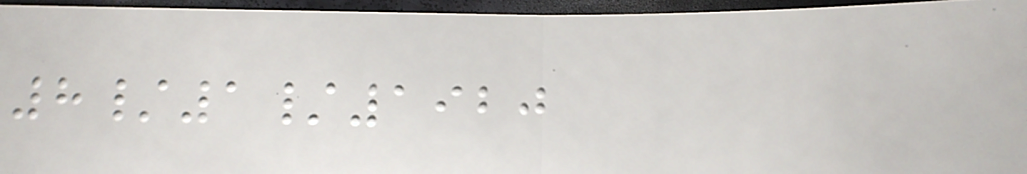8/1/1920
